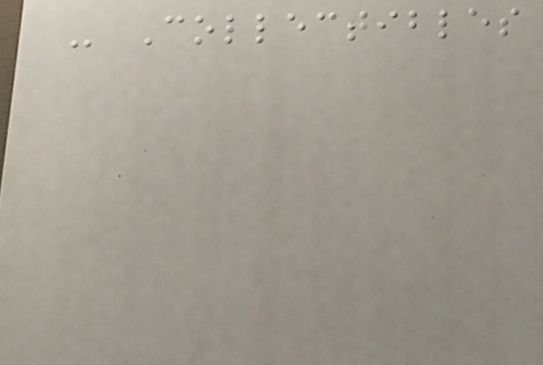- Collectibles
